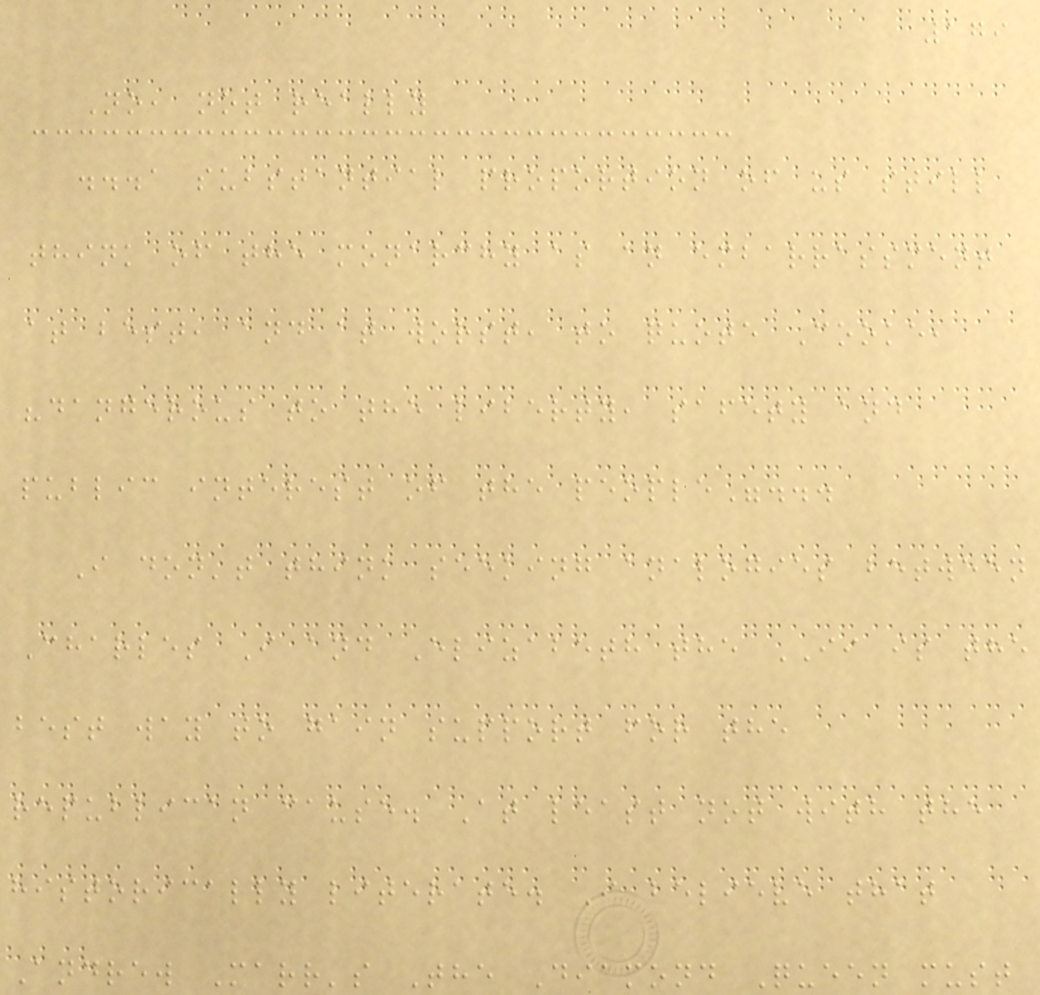179
No, not really
...a substantial proportion of us still
think of the monarchy as an embarrassment
at best, and at worst, to quote Cooke,
"dangerous to the liberty, safety and
public interest of the people"...
I don't think seeking analogies between
Charles I and Elizabeth the II is the
best way to gain support for the
republican cause. At least not with the
historically literate. I believe that
Andrew Marr's The Diamond Queen must
